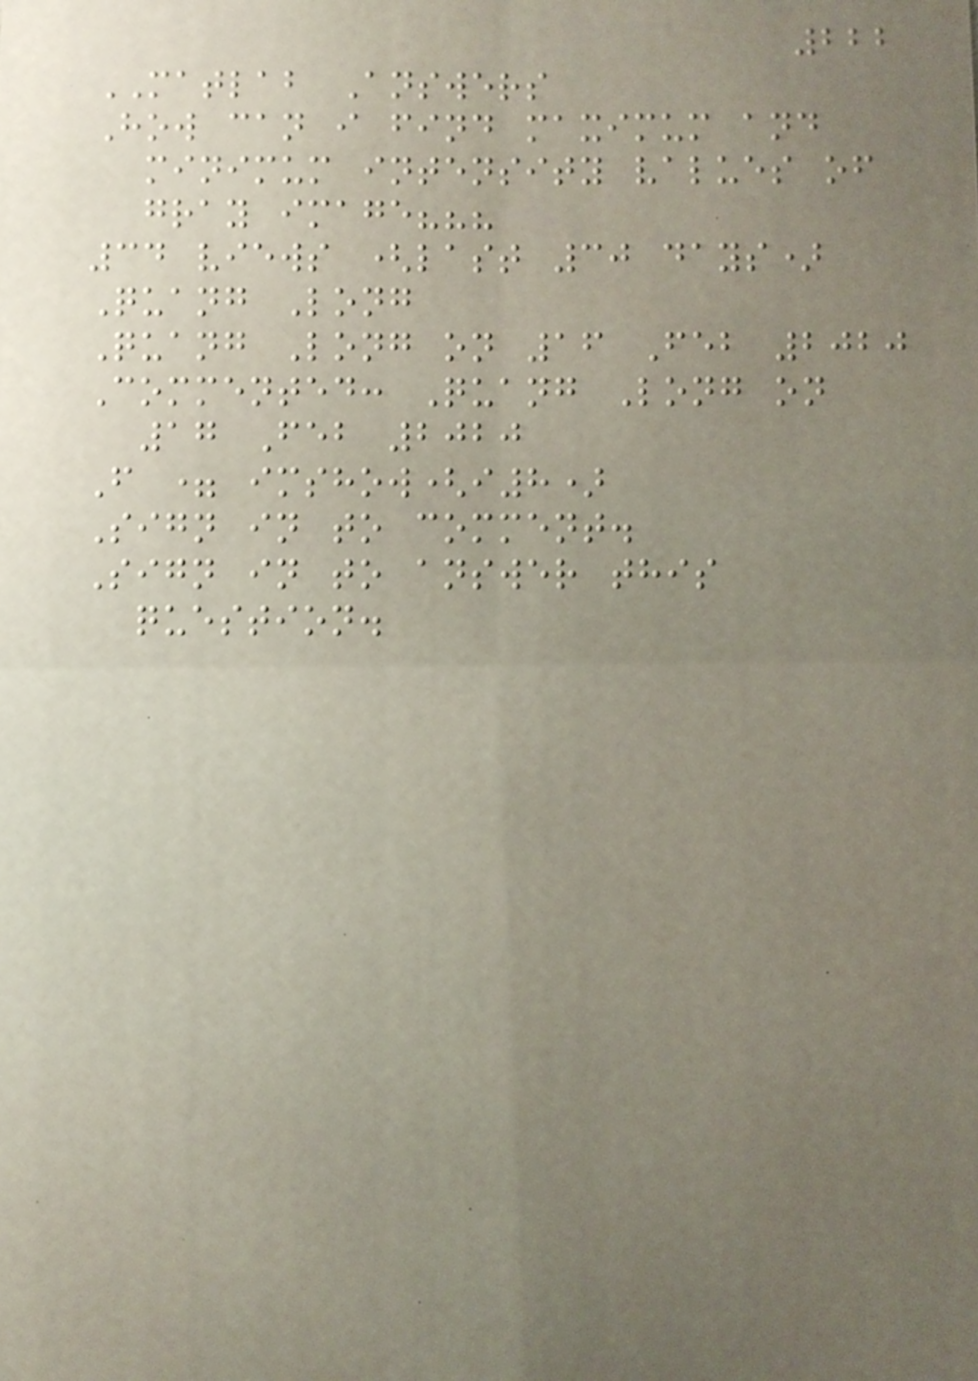222
MATLAB Answers
How can i find maximum and
minimum intensity values of
gray image???
34 views (last 30 days)
Quang Long
Quang Long on 16 Feb 2020
Commented: Quang Long on
17 Feb 2020
F = imshow(i8)
Sign in to comment.
Sign in to answer this
question.
